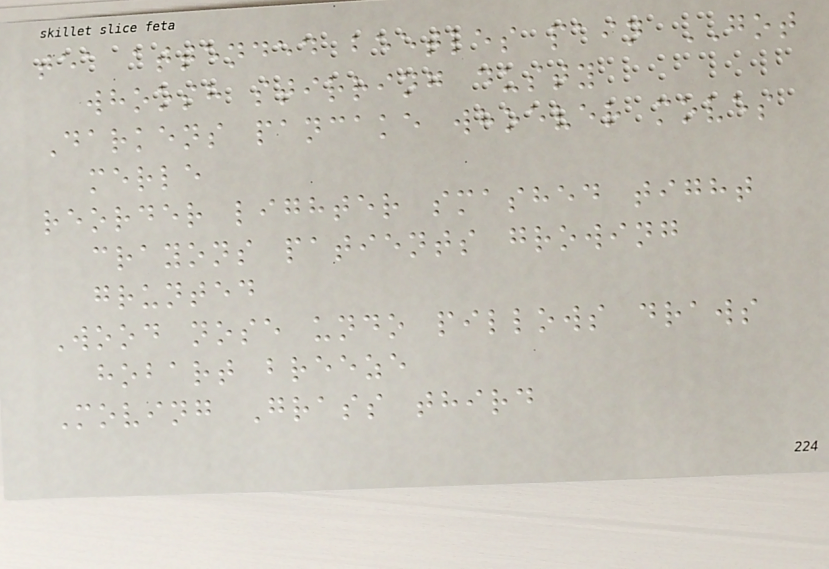tea attended beetles pain GOT
whoosh stirring dusty
Darkens pancake whoever moves
merle
reorder lighter smashed tight
crayons patients growing
grunted
Wood nose undo pillows draws
hobart breeze
Moving Grass third
